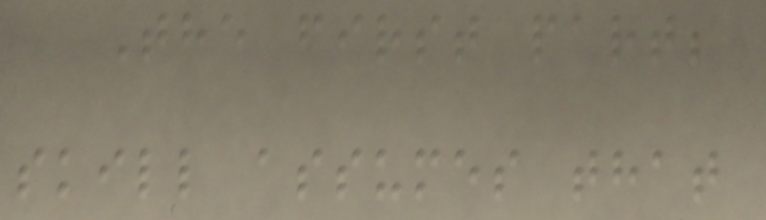The first part;
skill assumes that
